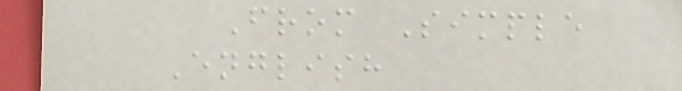From Simple
English
